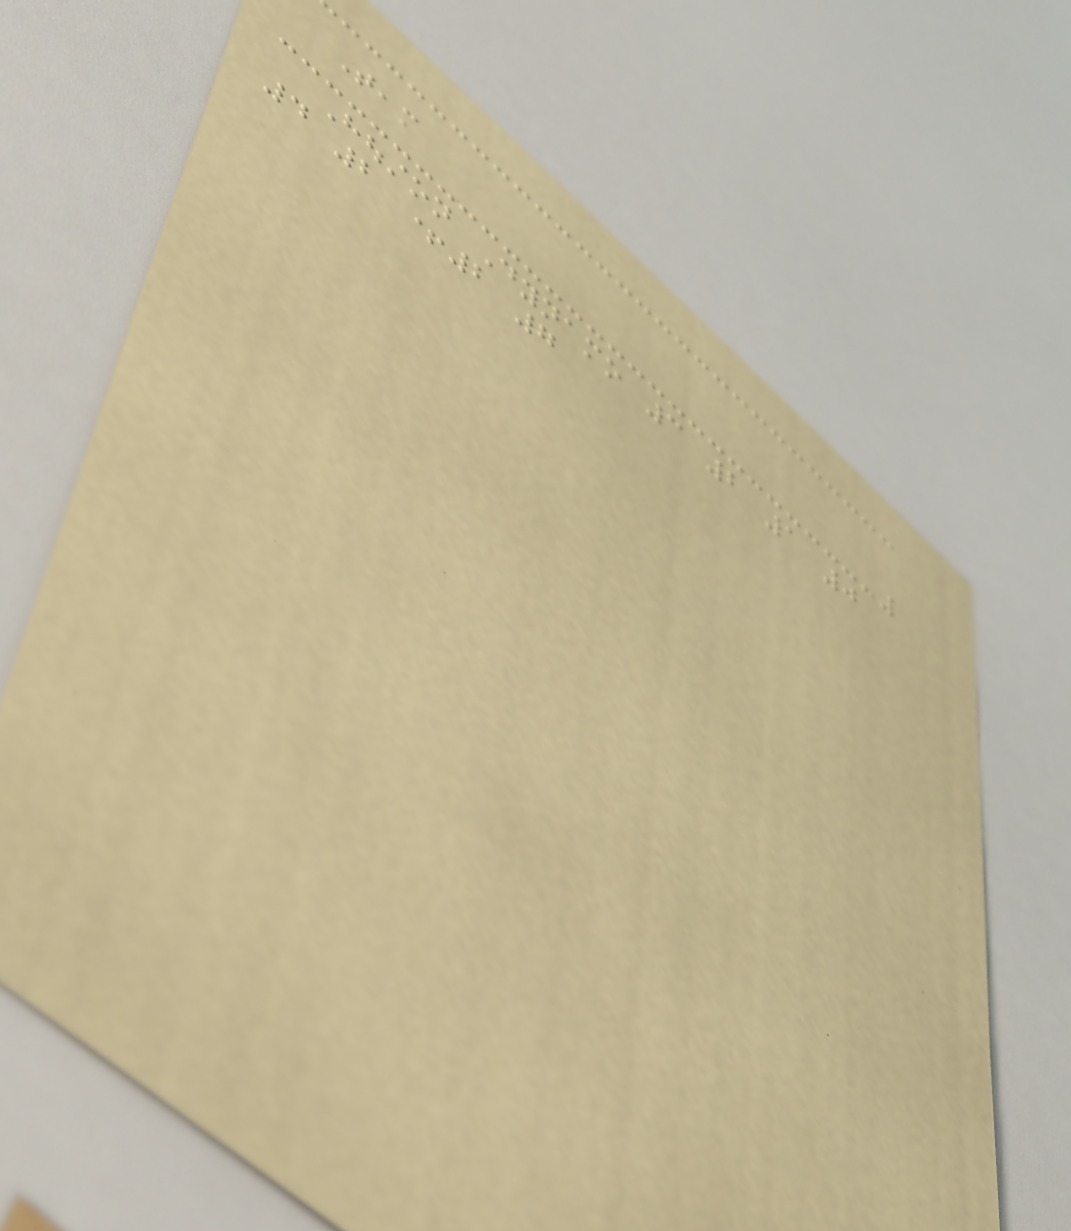Team
Houston Dynamo 3 2 1 0
4 2 +2 7
